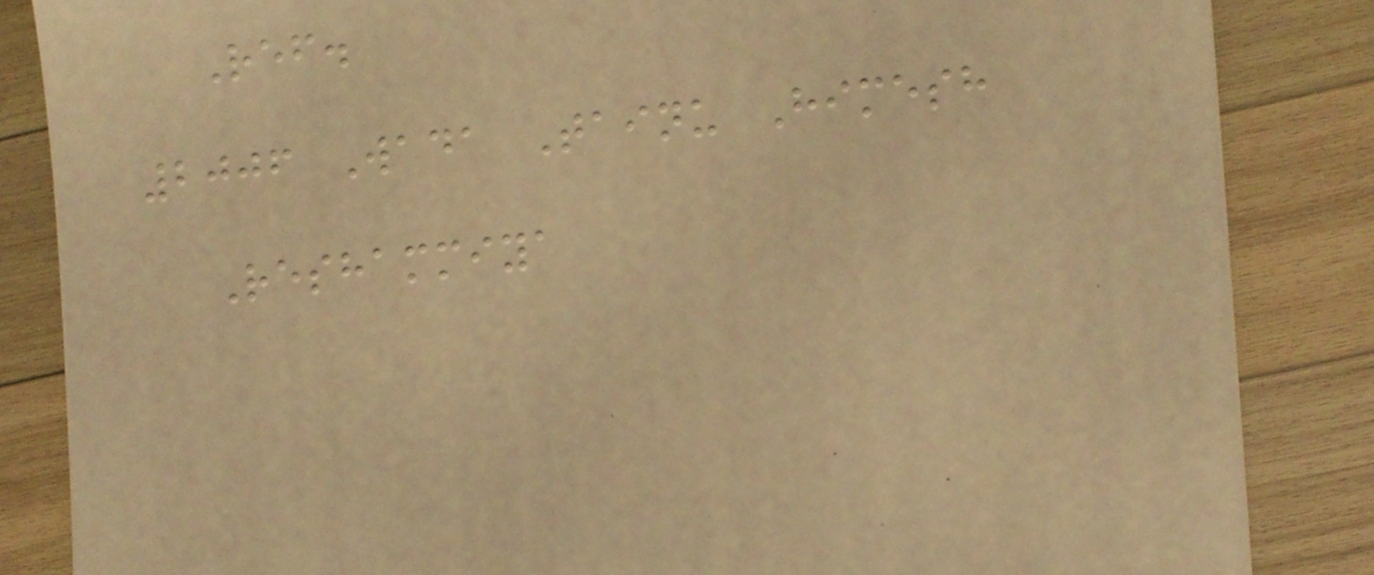Ref.
2006 Wada Tainu Himesh
Reshammiya
